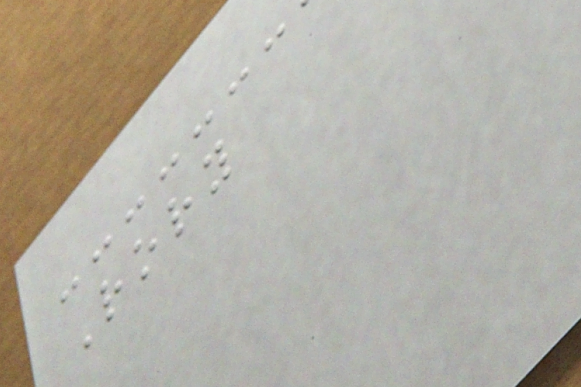Rory
